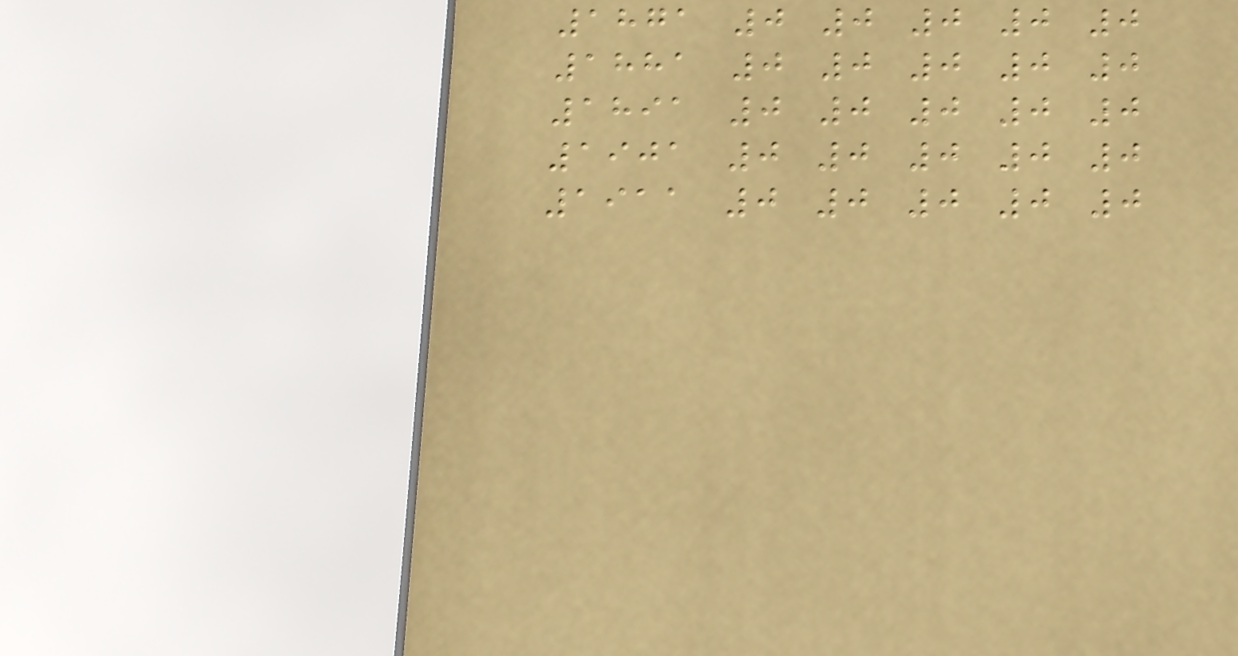1871 0 0 0 0 0
1881 0 0 0 0 0
1891 0 0 0 0 0
1901 0 0 0 0 0
1911 0 0 0 0 0
